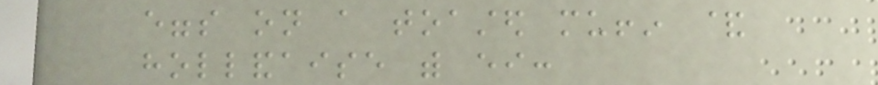eggs on a toasted muffin &
hollandaise with either:
